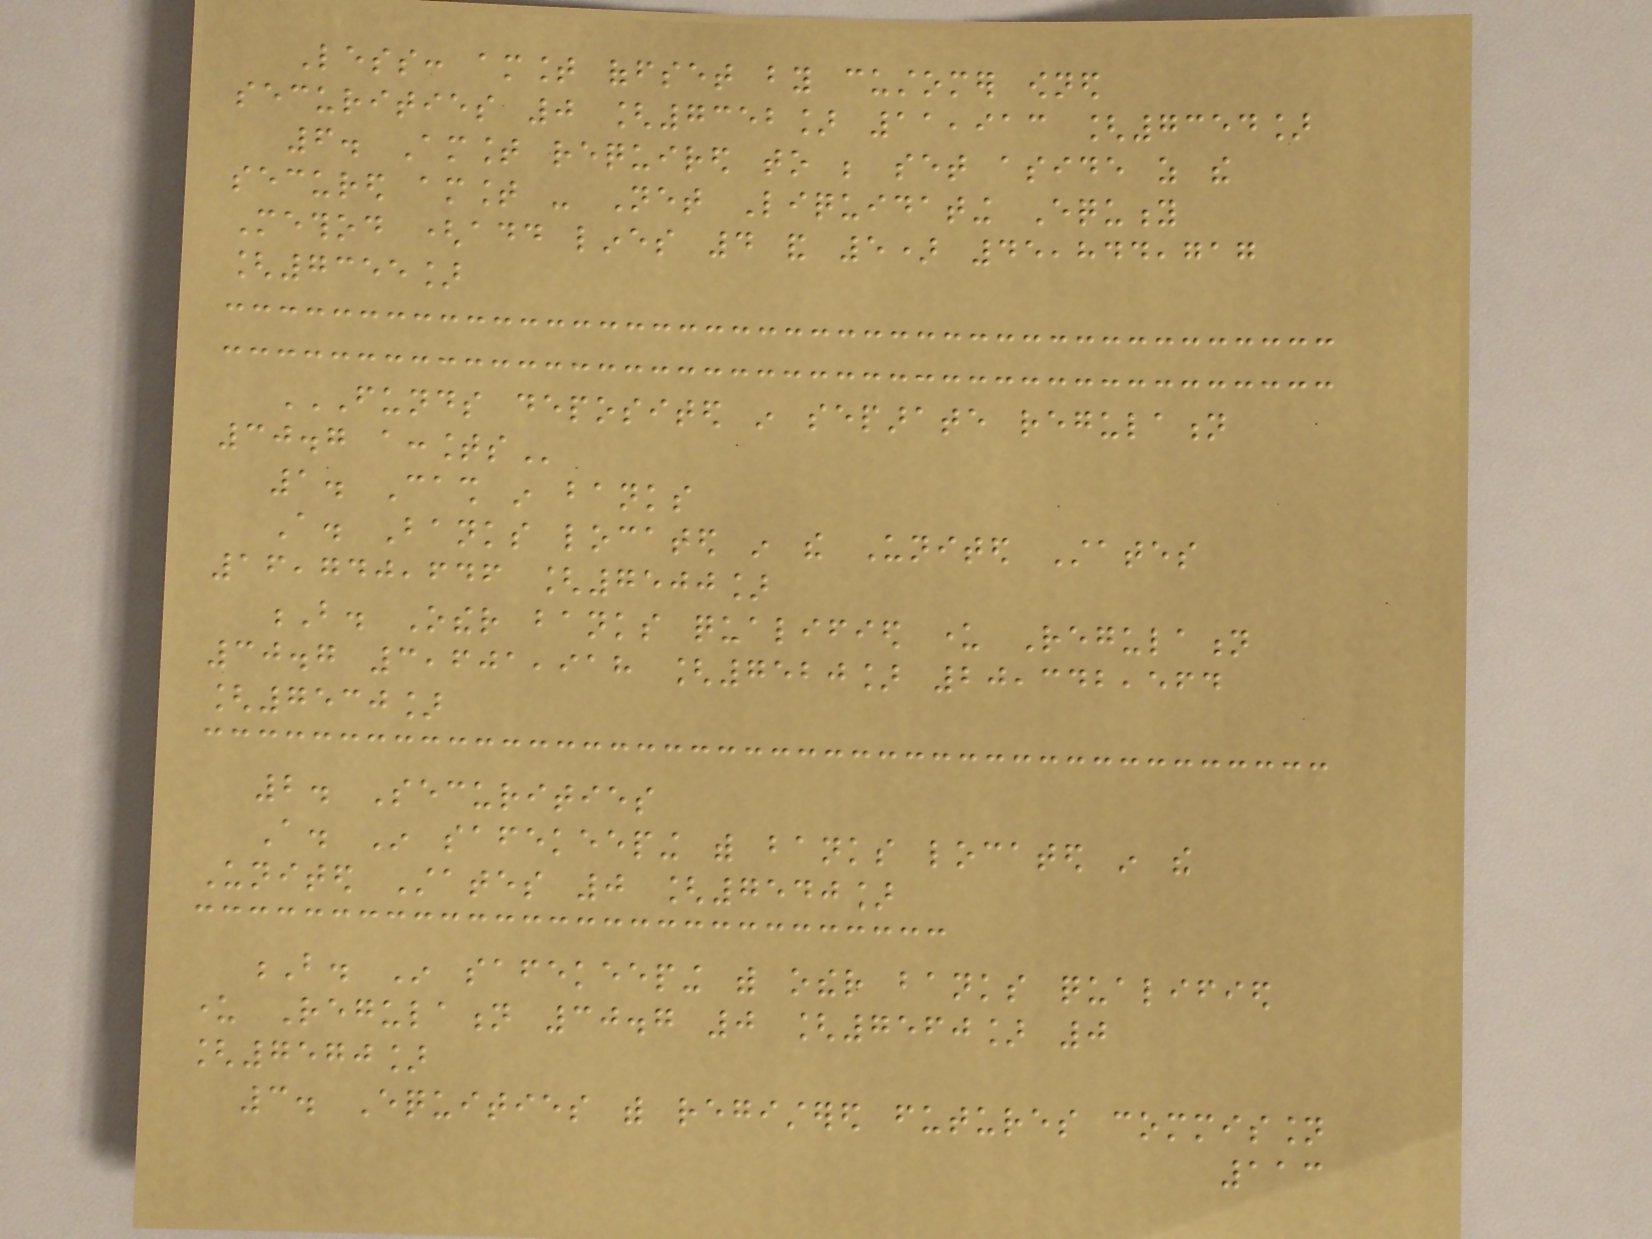Less: amount offset by customer owned
securities 0 [7352] 11,913 [7354]
6. Amount required to be set aside as the
secured amount - Net Liquidating Equity
Method (add lines 4 and 5) 45,844,717
[7355]
FUNDS DEPOSITED IN SEPARATE REGULATION
30.7 ACCOUNTS
1. Cash in banks
A. Banks located in the United States
16,740,646 [7500]
B. Other banks qualified under Regulation
30.7 3,601,918 [7520] 20,342,564
[7530]
2. Securities
A. In safekeeping with banks located in the
United States 0 [7540]
B. In safekeeping with other banks qualified
under Regulation 30.7 0 [7560] 0
[7570]
3. Equities with registered futures commission
113
